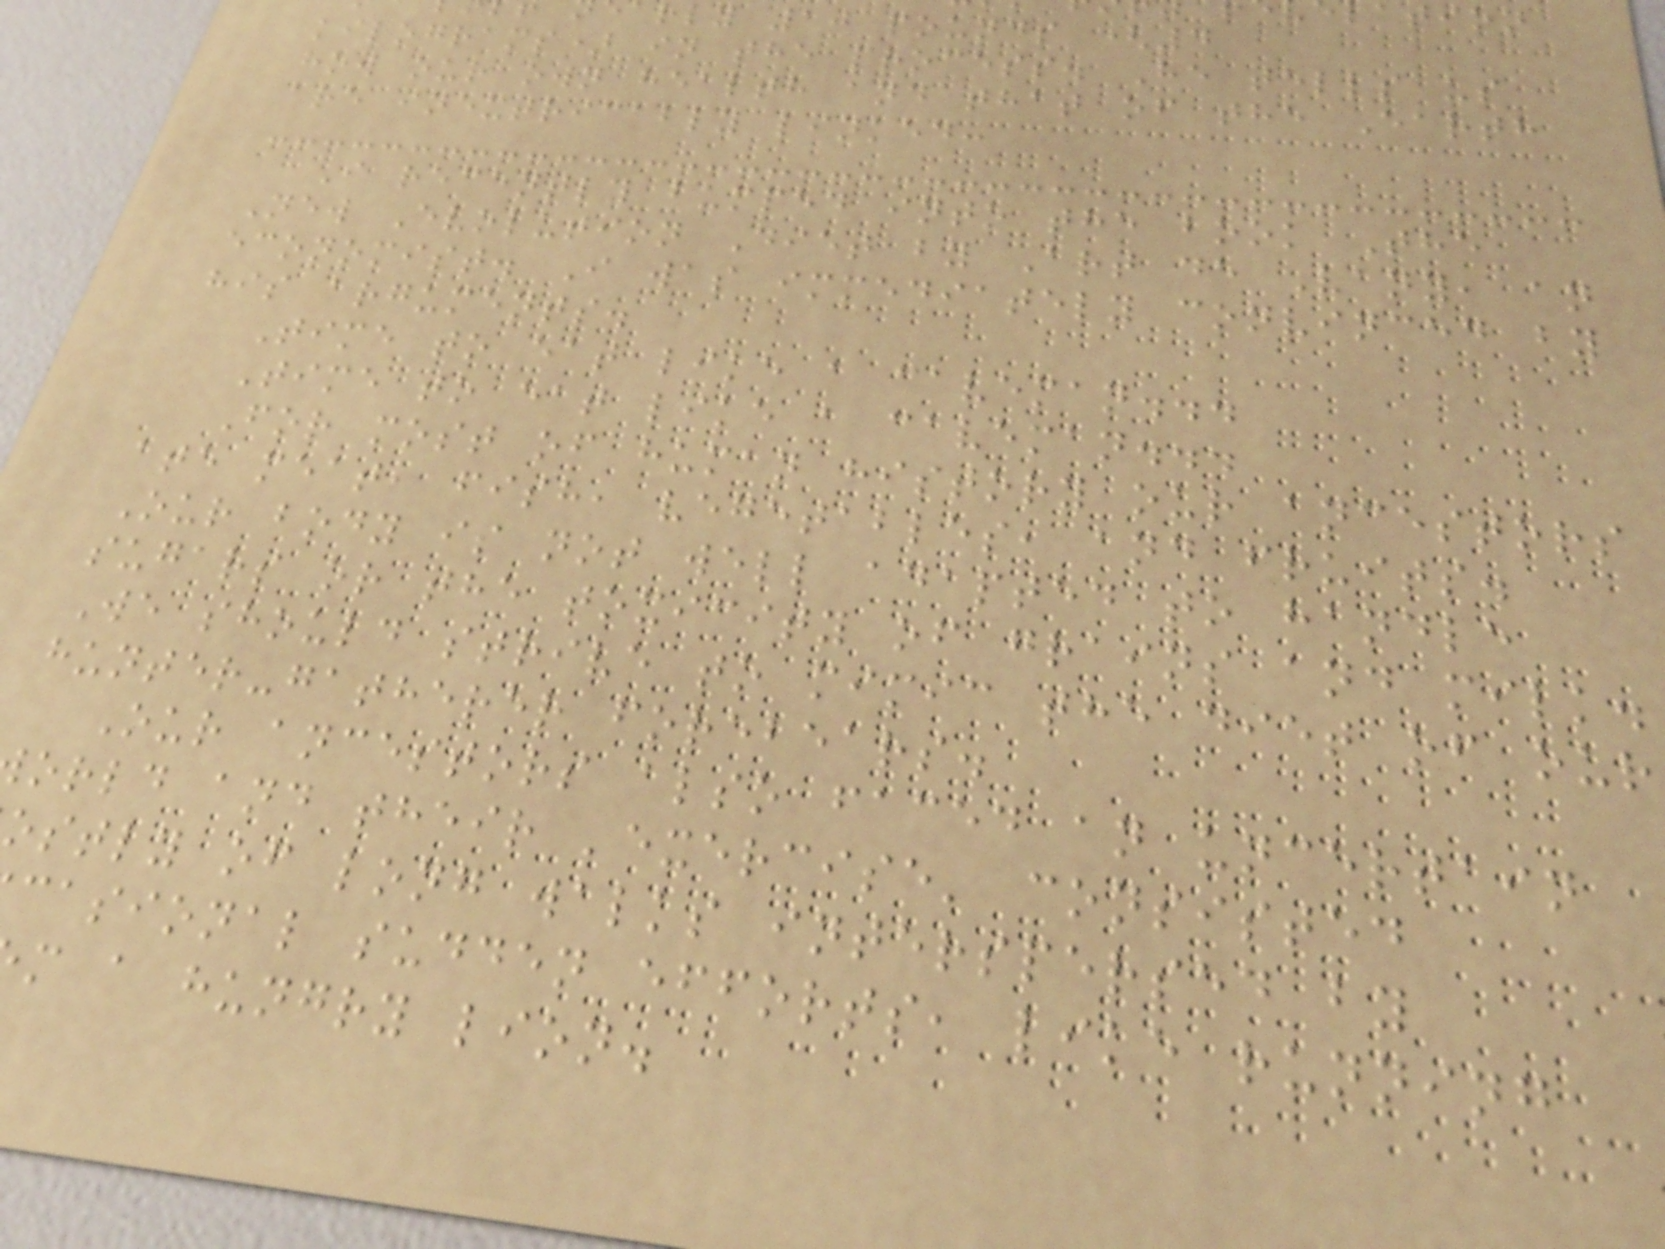rly 10 pounds (4
kilograms) in the process. He tells us
how our own health and that of the Earth
are inextricably linked:
I recently bumped into the book The
New Evolution Diet by Art de Vany, an
economist. I was immediately convinced by
his arguments.
Time to eat like a caveman...
Time to eat like a caveman...
For most of human history our ancestors
ate meat, fish, vegetables, and fruits.
Our body is not well adapted to handle
sugars or the toxicity of grains and milk.
We should strive to mimic the diet of our
hunter-gatherer forebears.
Our ancestors also faced an uncertain
orld and their 'exercise' consisted
ostly of long walks interspersed by
casional sudden efforts, like running
m a hungry lion.
